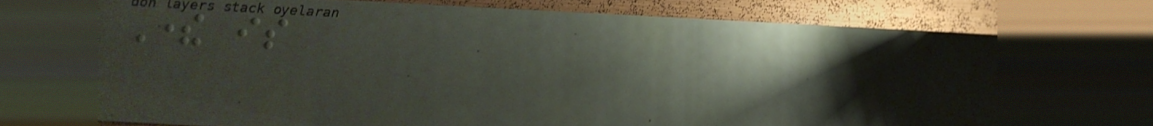There is
